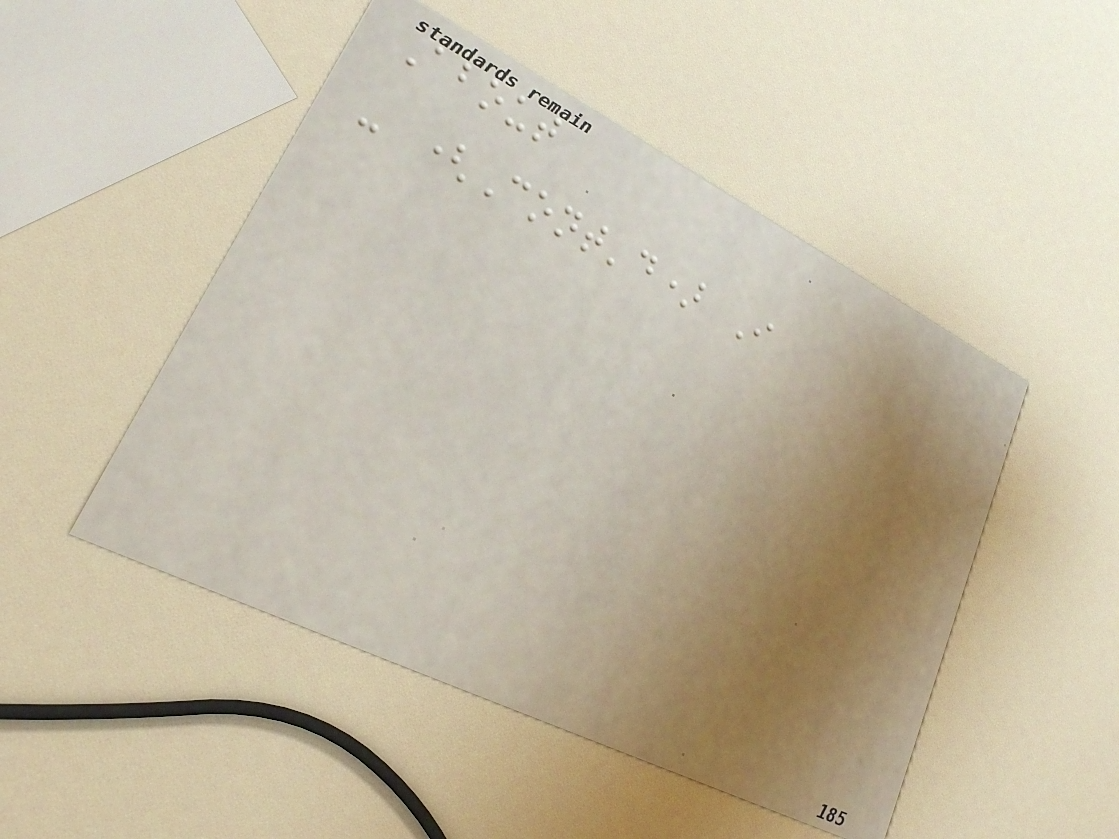About
- (Cont'd) I
